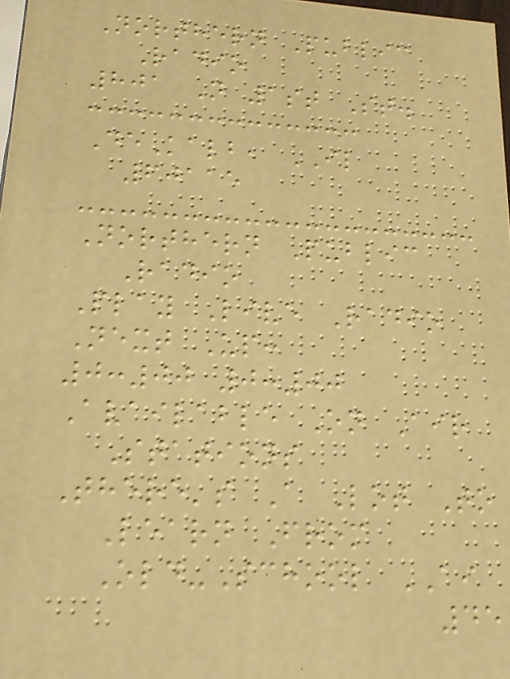Northern Public
Radio
801 N 1st St.
DeKalb, IL
60115
Northern Public
Radio
Play Live Radio
Next Up:
0:00 0:00
Available On Air
Stations
There's A Lot To
Learn From
Old-School AI
45
